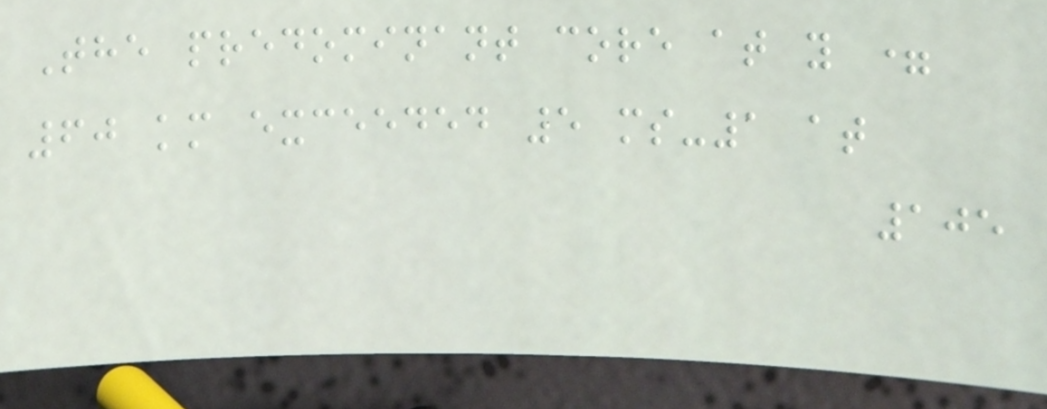The predominant core at y =
60 km exceeded 5 ms-1 at
105
